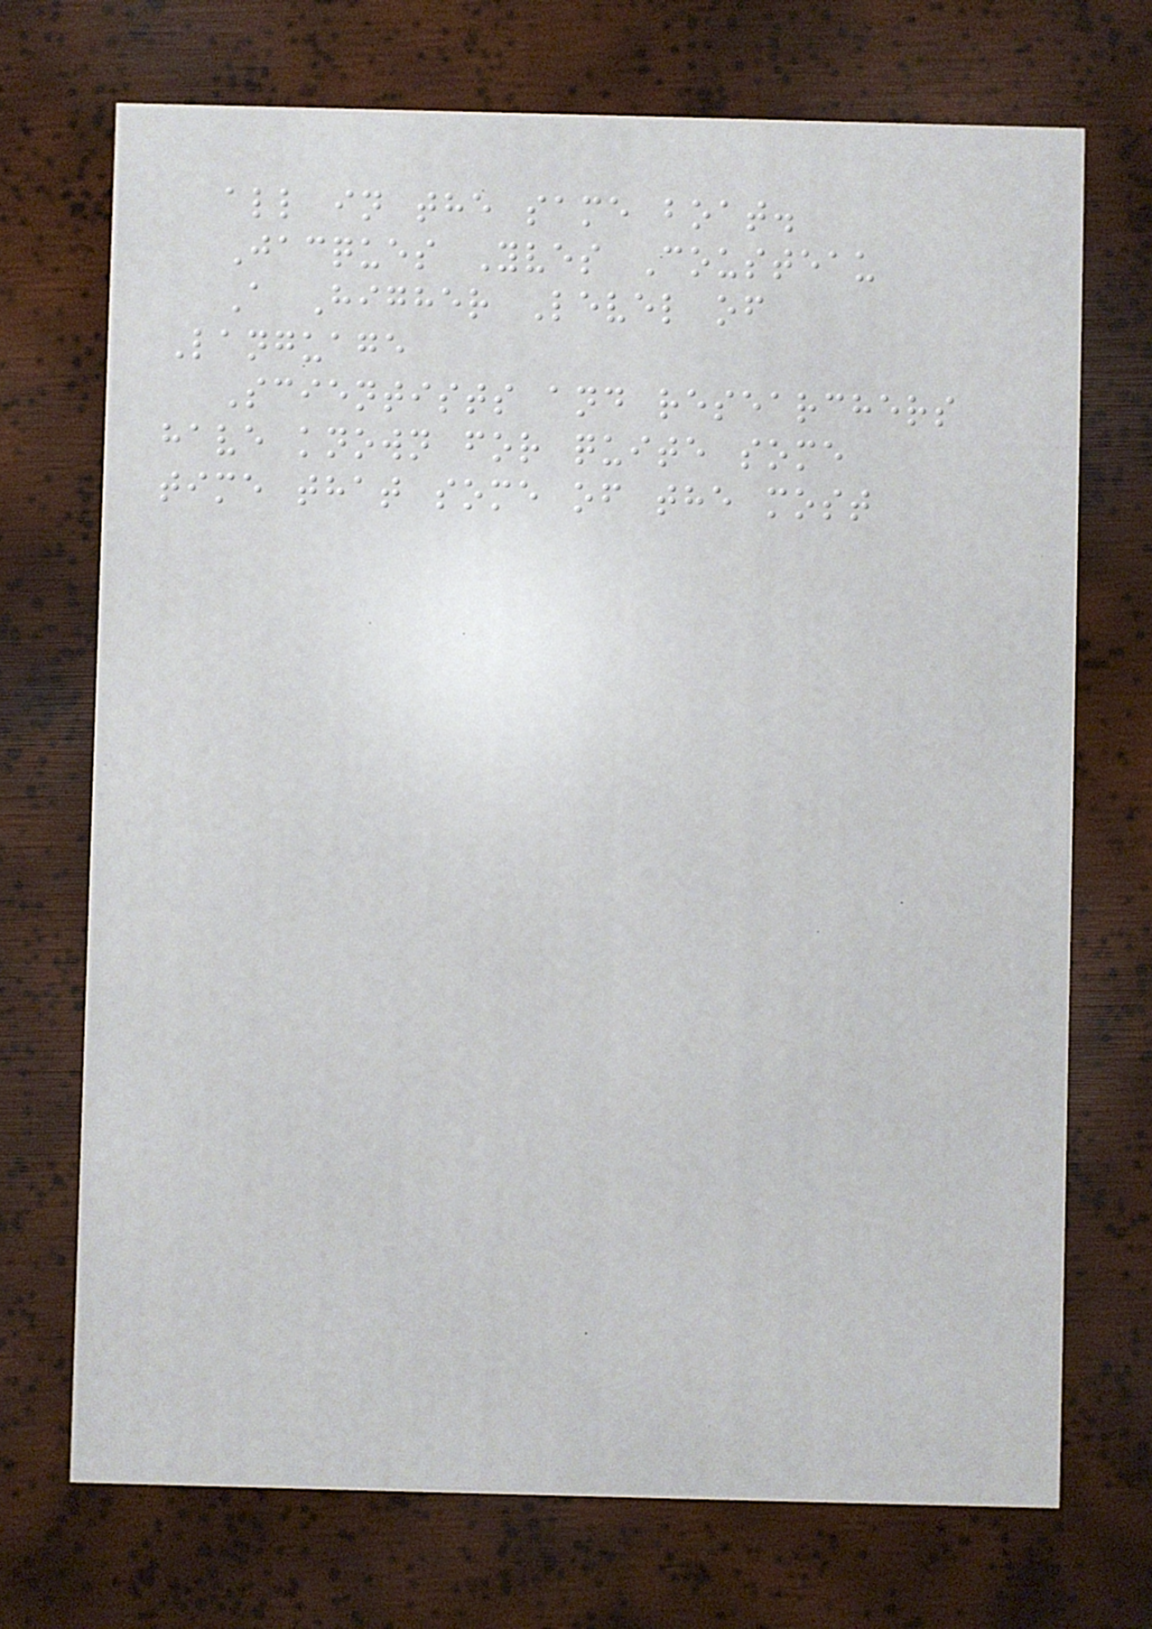all in the same boat.
Jacques Yves Cousteau
A Higher Level of
Language
Scientists and researchers
have known for quite some
time that some of the most
